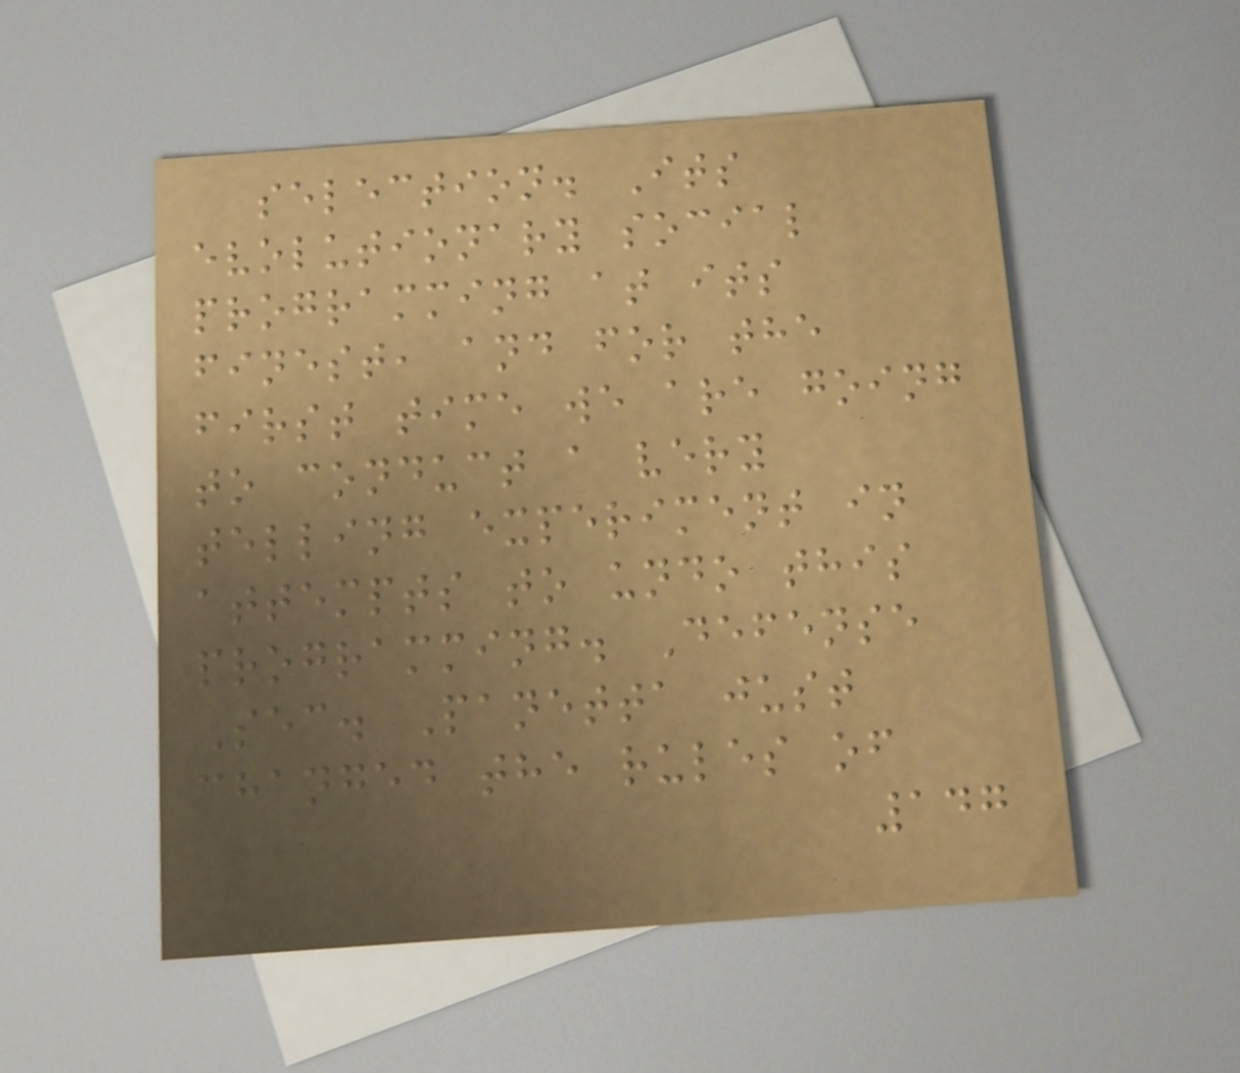selection. Its
evolutionary social
programming at its
finest, and for the
first time we are going
to conduct a very
telling experiment in
attempts to undo this
programming. Defense
Sec. Panetta just
changed the rules of
147
